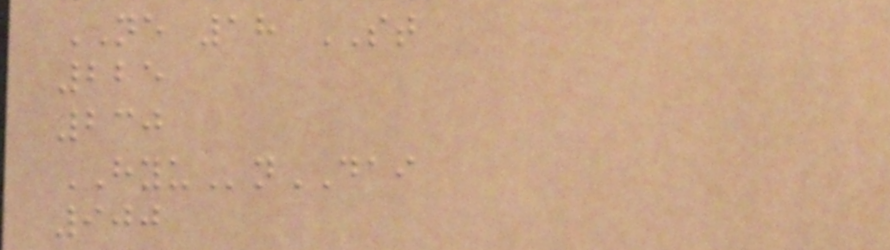NE 18 ST
225
230
HYUnDAI
900
